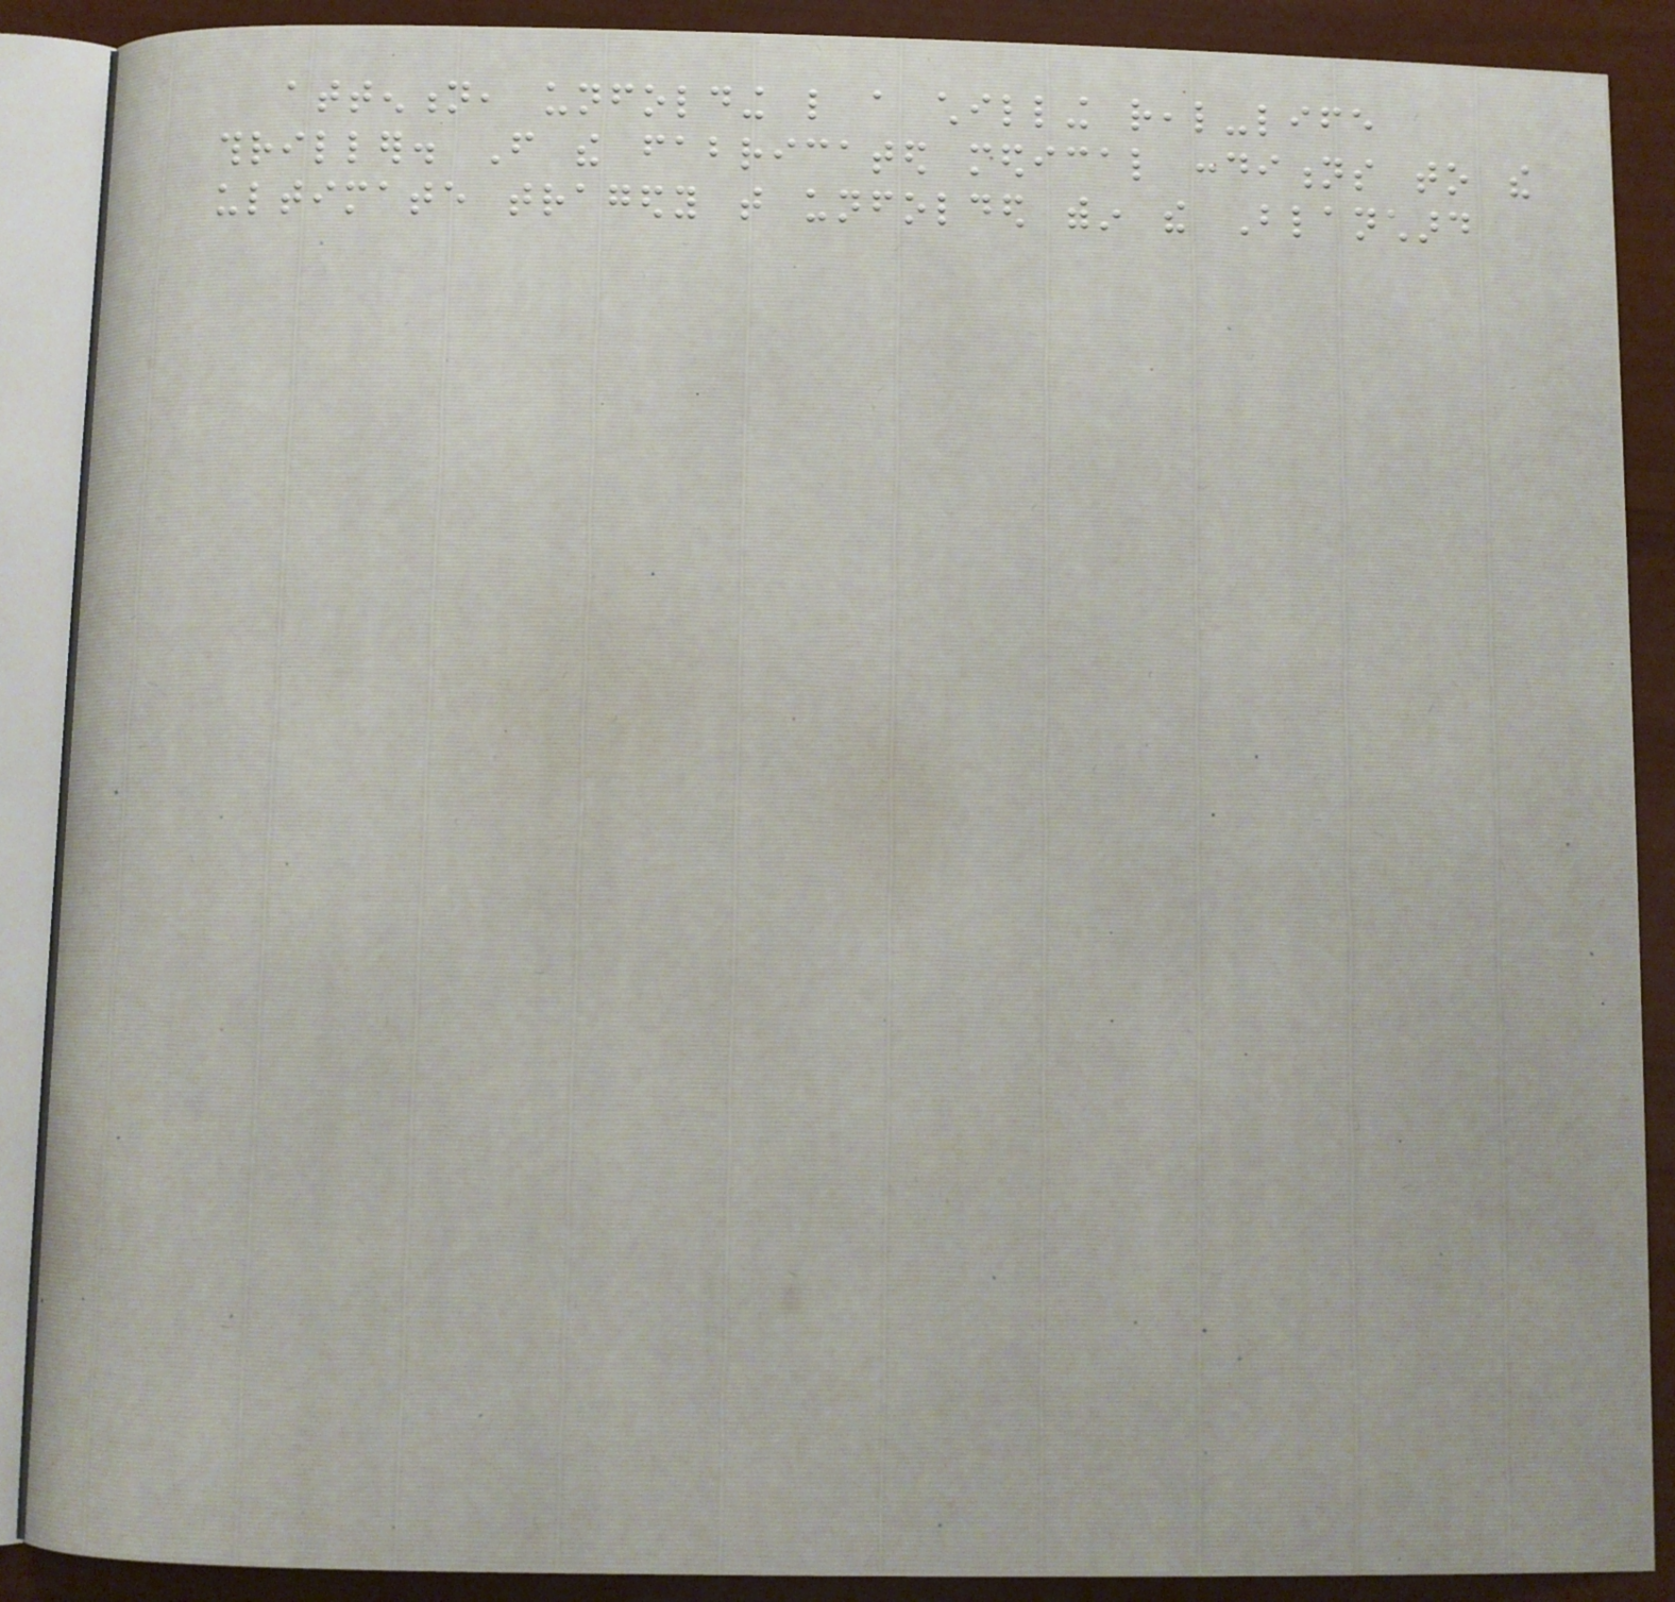attention, unfolding like a chilling real-life
thriller. From the fabricated medical conditions to the
ultimate tragedy that unfolded within the Blanchard
